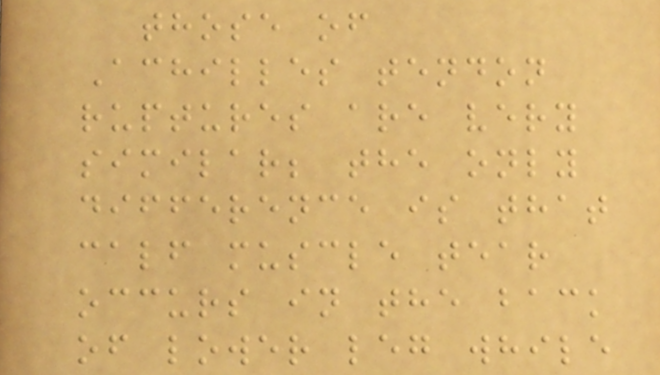those of
Achilles tendon
ruptures are very
similar; the only
difference is that
calf muscle tear
occurs in the back
of lower leg while
